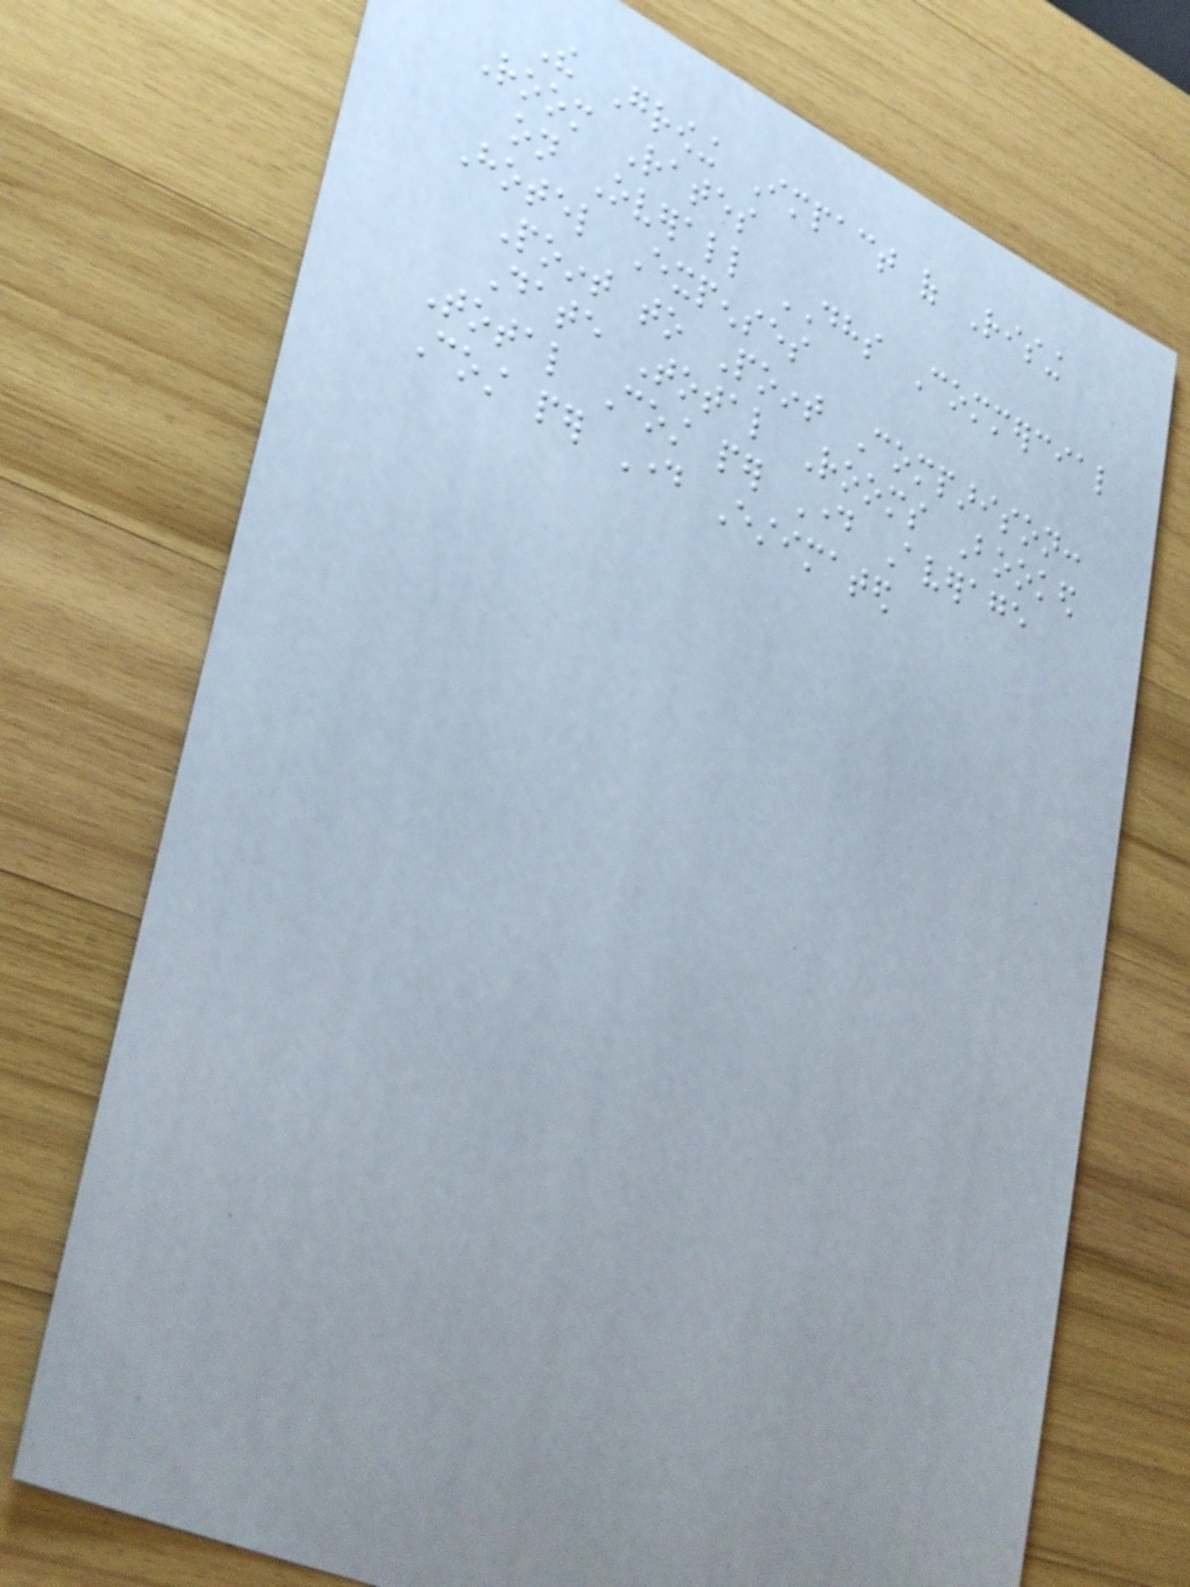The Growing Impact of Rising
Room Rates
on Overall DHS Commercial
Hotel Expenses
Point to Point Comparison:
Date Total Rooms Booked
Total Cost per Day Average
Cost per Day Estimated
